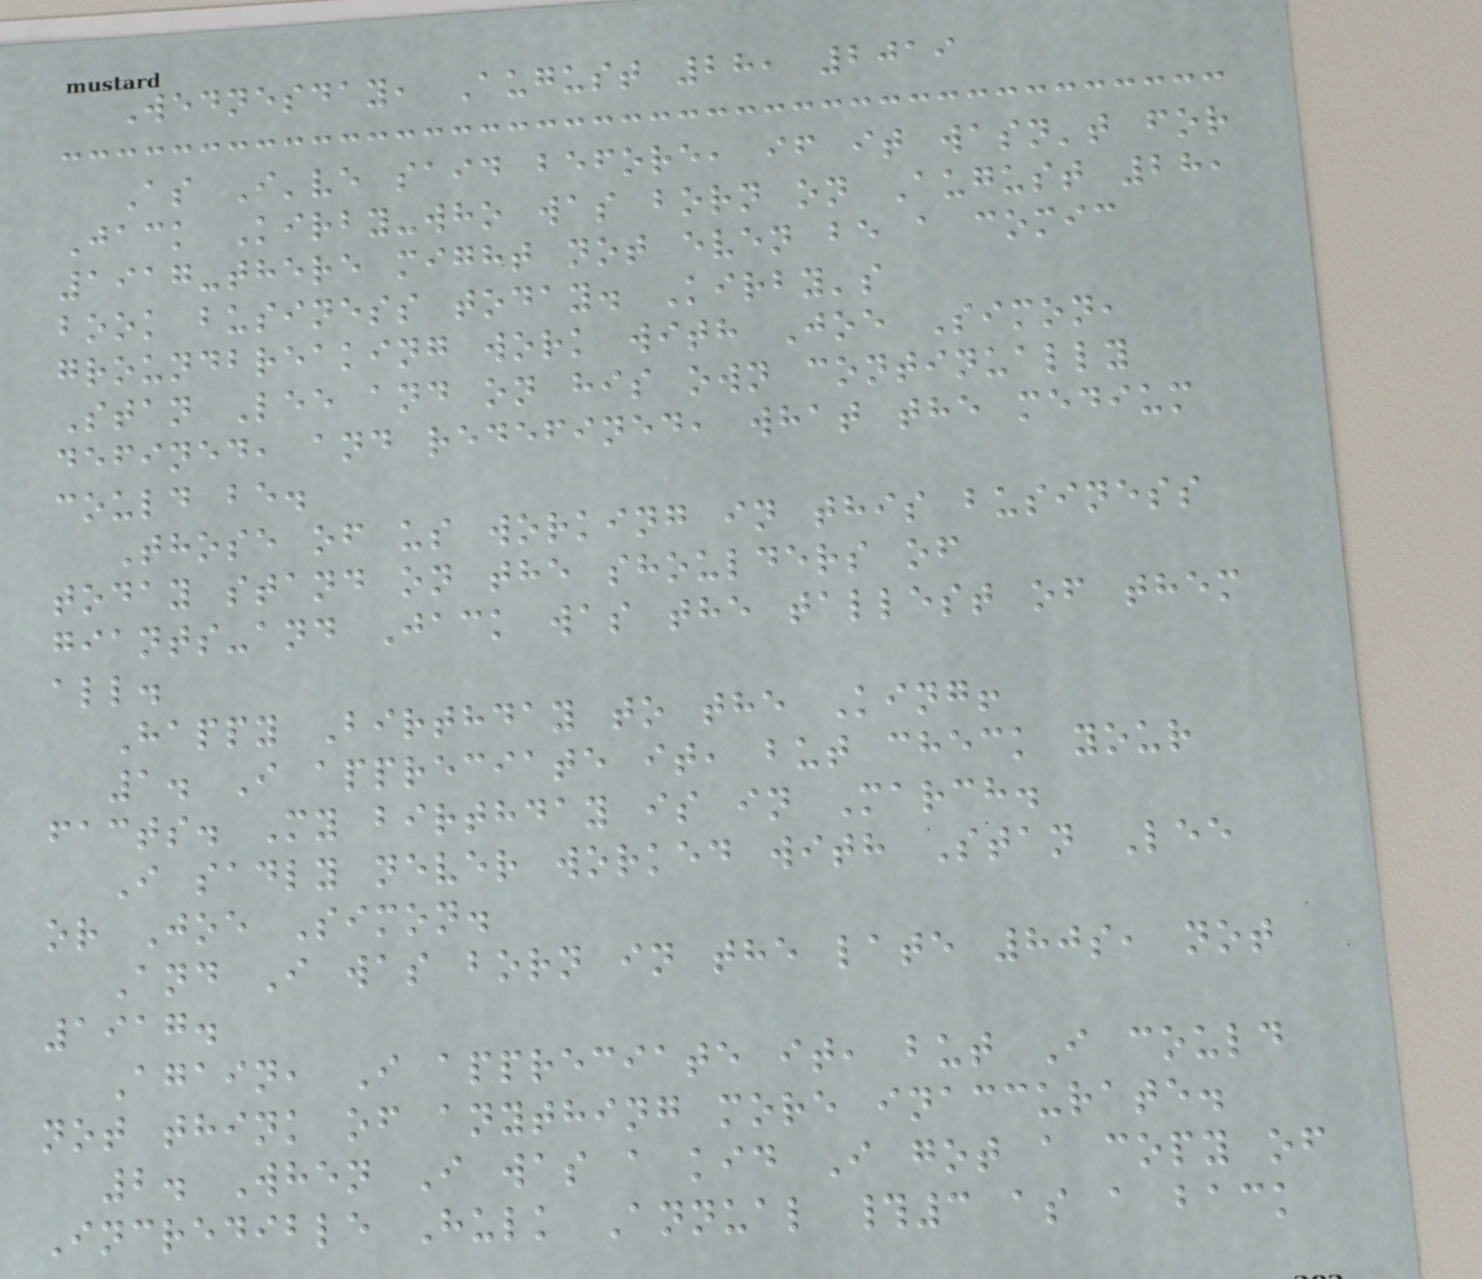Wednesday, August 28, 2019
As I've said before, if it wasn't for
Jack Kirby-who was born on August 28,
1917-there might not even be a comic
book business today. Kirby's
groundbreaking work with Joe Simon,
Stan Lee and on his own continually
defined, and redefined, what the medium
could be.
Those of us working in this business
today stand on the shoulders of
giants-and Jack was the tallest of them
all.
Happy Birthday to the King!
1. I appreciate it, but check your
facts. My birthday is in March.
I sadly never worked with Stan Lee
or Joe Simon.
And I was born in the late 80s, not
1917.
Again, I appreciate it, but I could
not think of anything more inaccurate.
2. When I was a kid I got a copy of
Incredible Hulk Annual #3 as a back
